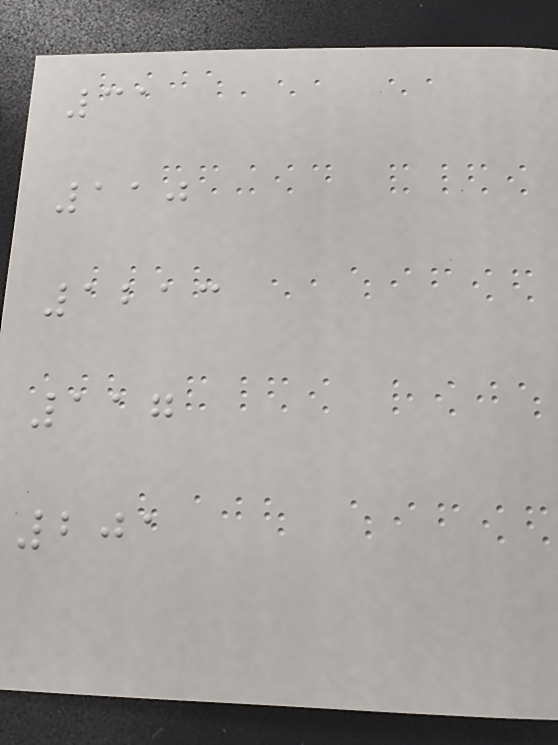31
110
1213
117
201
